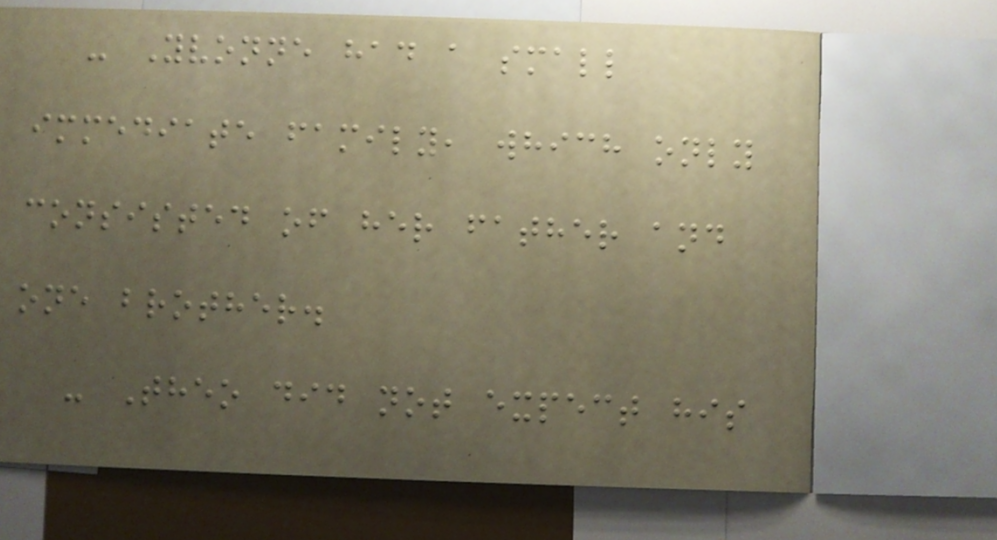- Yvonne had a small
immediate family, which only
consisted of her father and
one brother.
- Theo did not expect his
